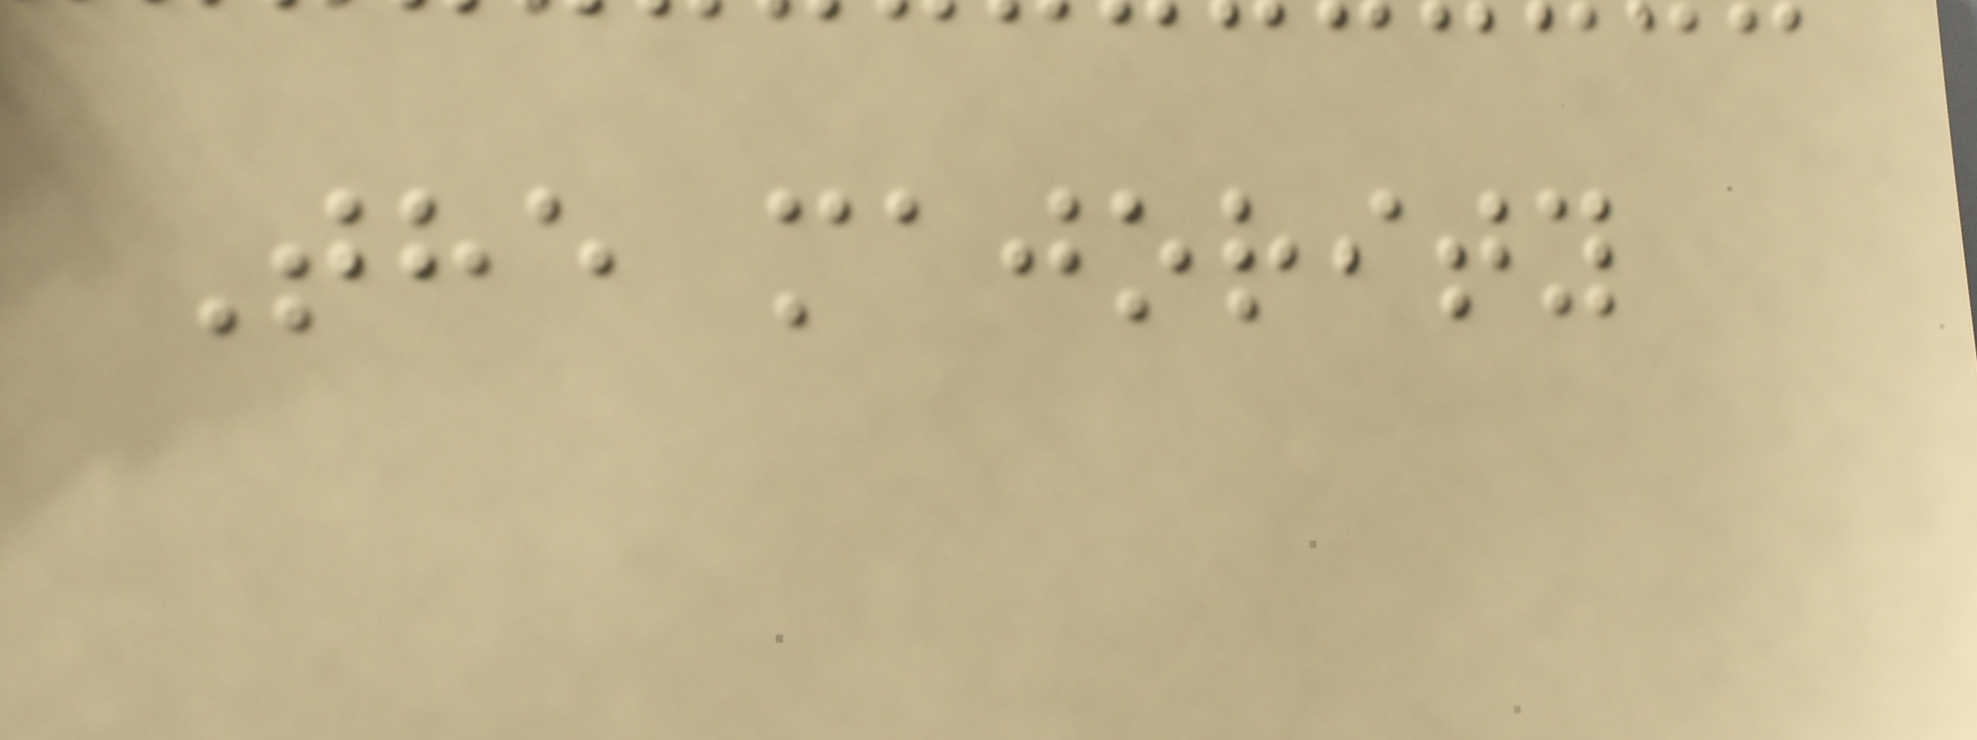The majority
